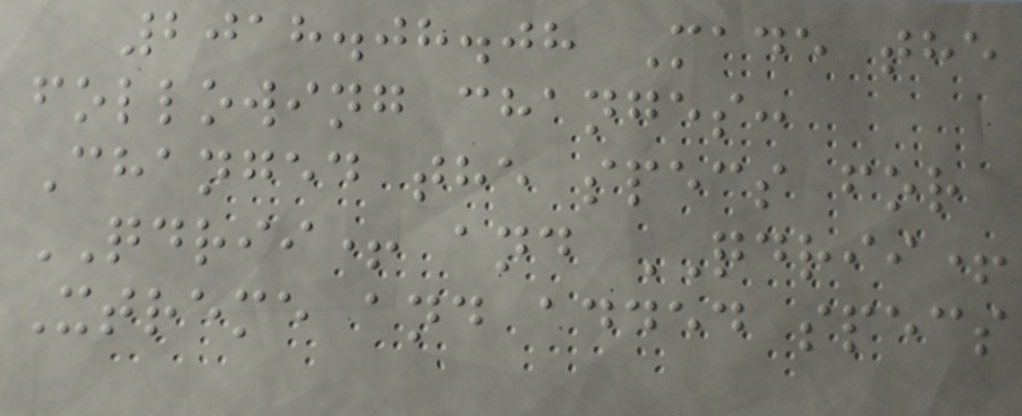2018.08.08 Made the
following changes:
Changed the specs for
QDRII+ and QDRII+
Xtreme and added specs
